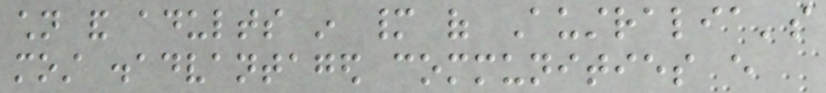children and adults in many of Australia's
most disadvantaged communities every
